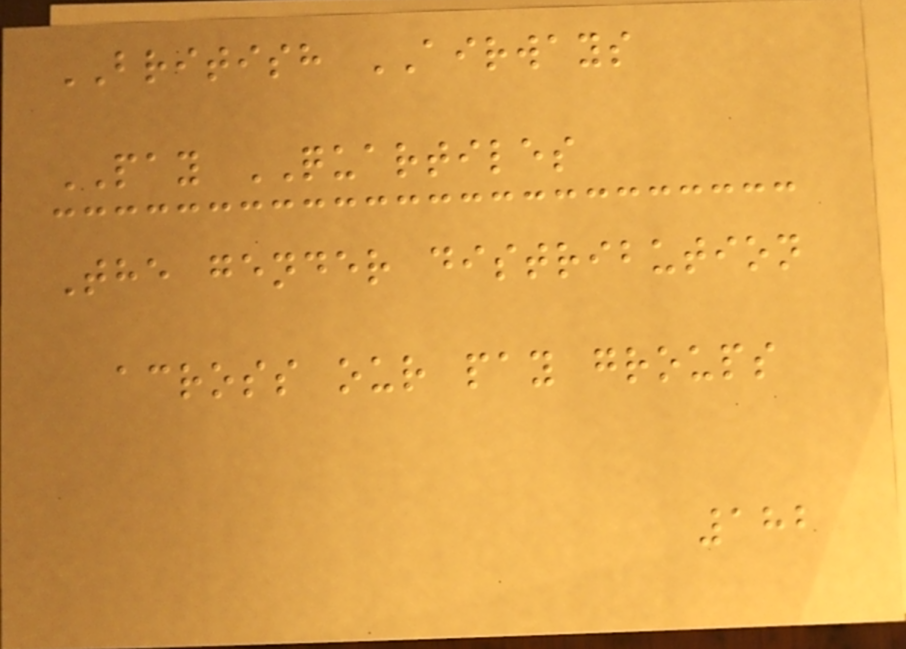BRITISH AIRWAYS
PAY QUARTILES
The gender distribution
across our pay groups
182
